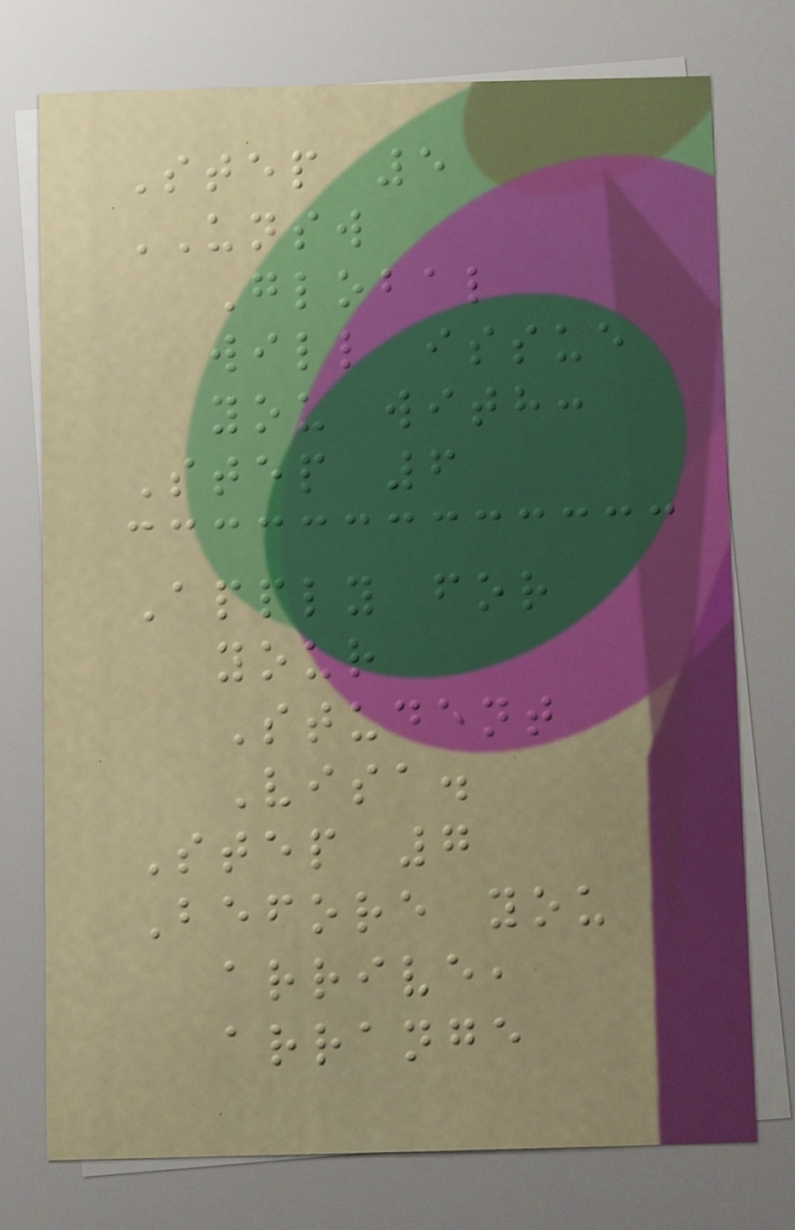Step 5
UNSW
Global
will issue
you with:
Step 6
Apply for
your
Student
Visa.
Step 7
Before you
arrive,
arrange
